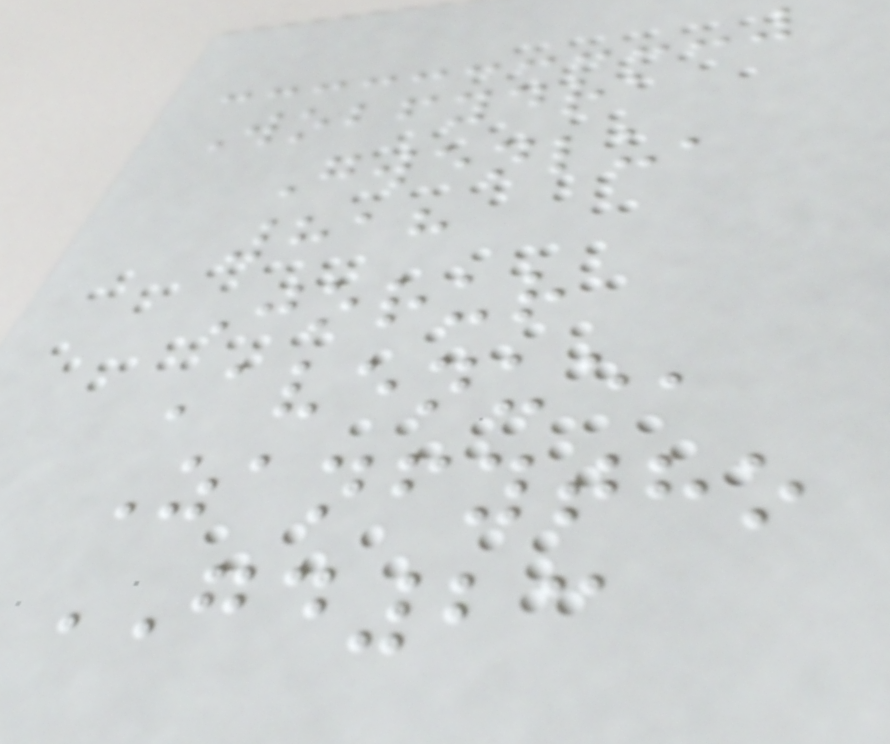Wobfydra
Gwenlu,
818
Jorur
Avenue,
Zanfytho
GD23
